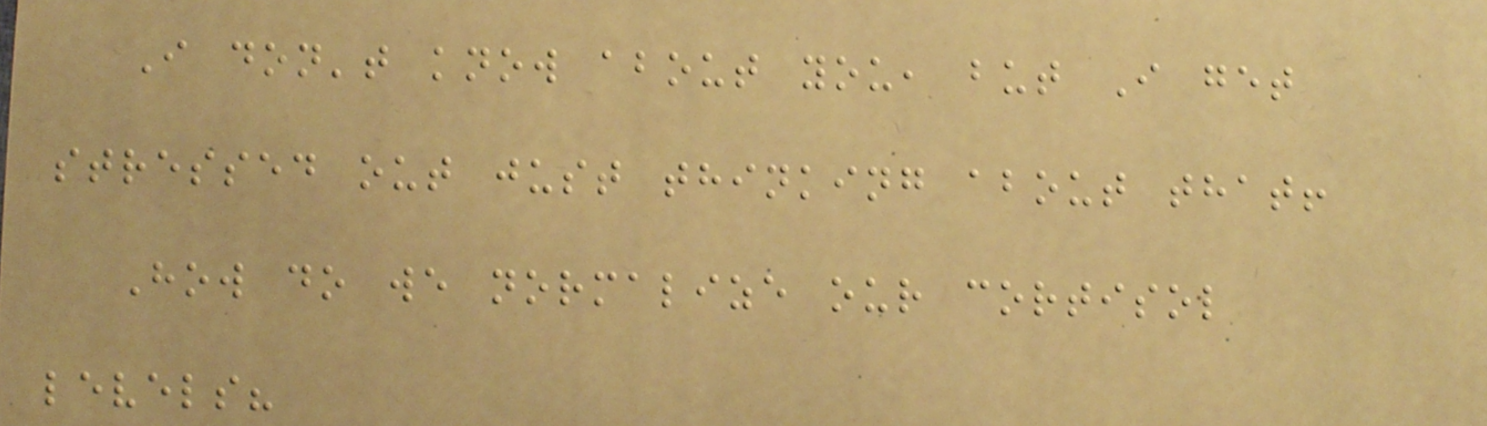I don't know about you, but I get
stressed out just thinking about that!
How do we normalize our cortisol
levels?
